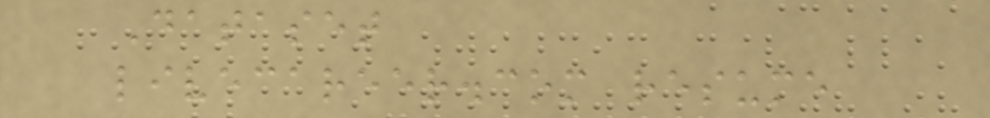Dataset
livecareer.com resume
